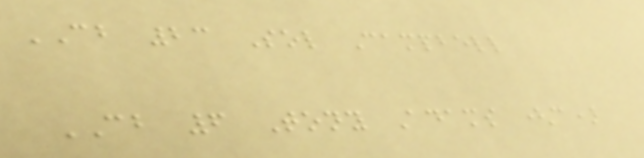CB 23 Sol Campbell
CB 6 Tony Adams (c)
